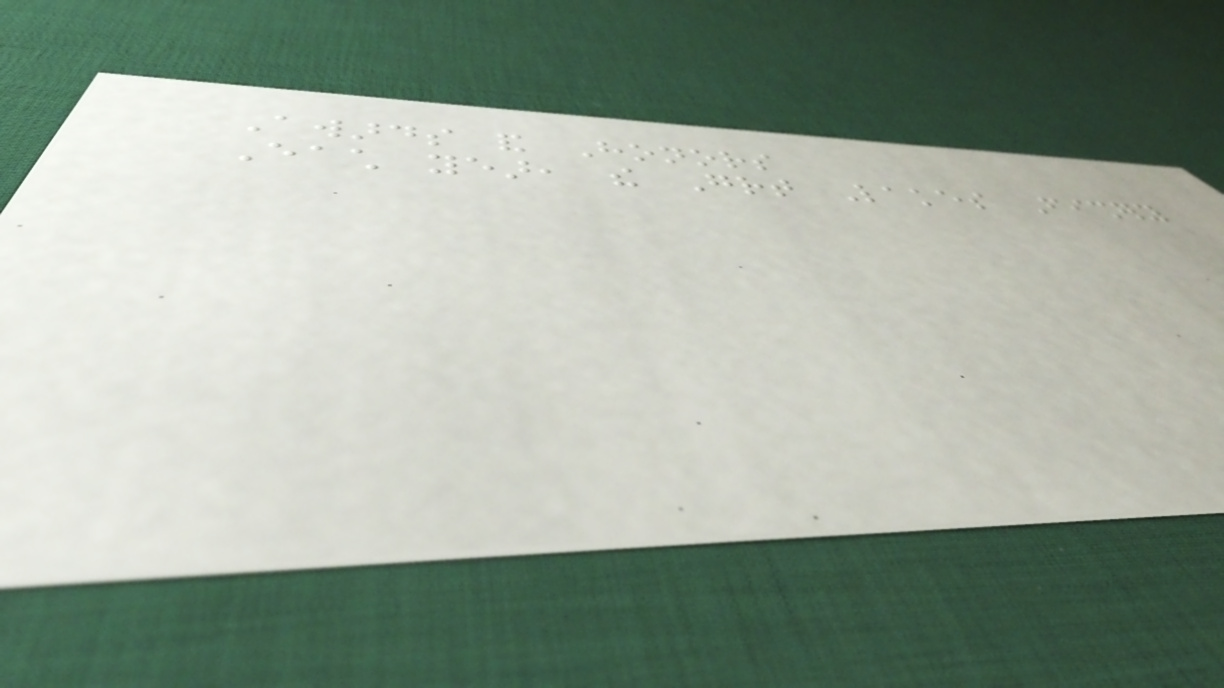Awards and Honors
Each year, the Great Lakes Fishery
